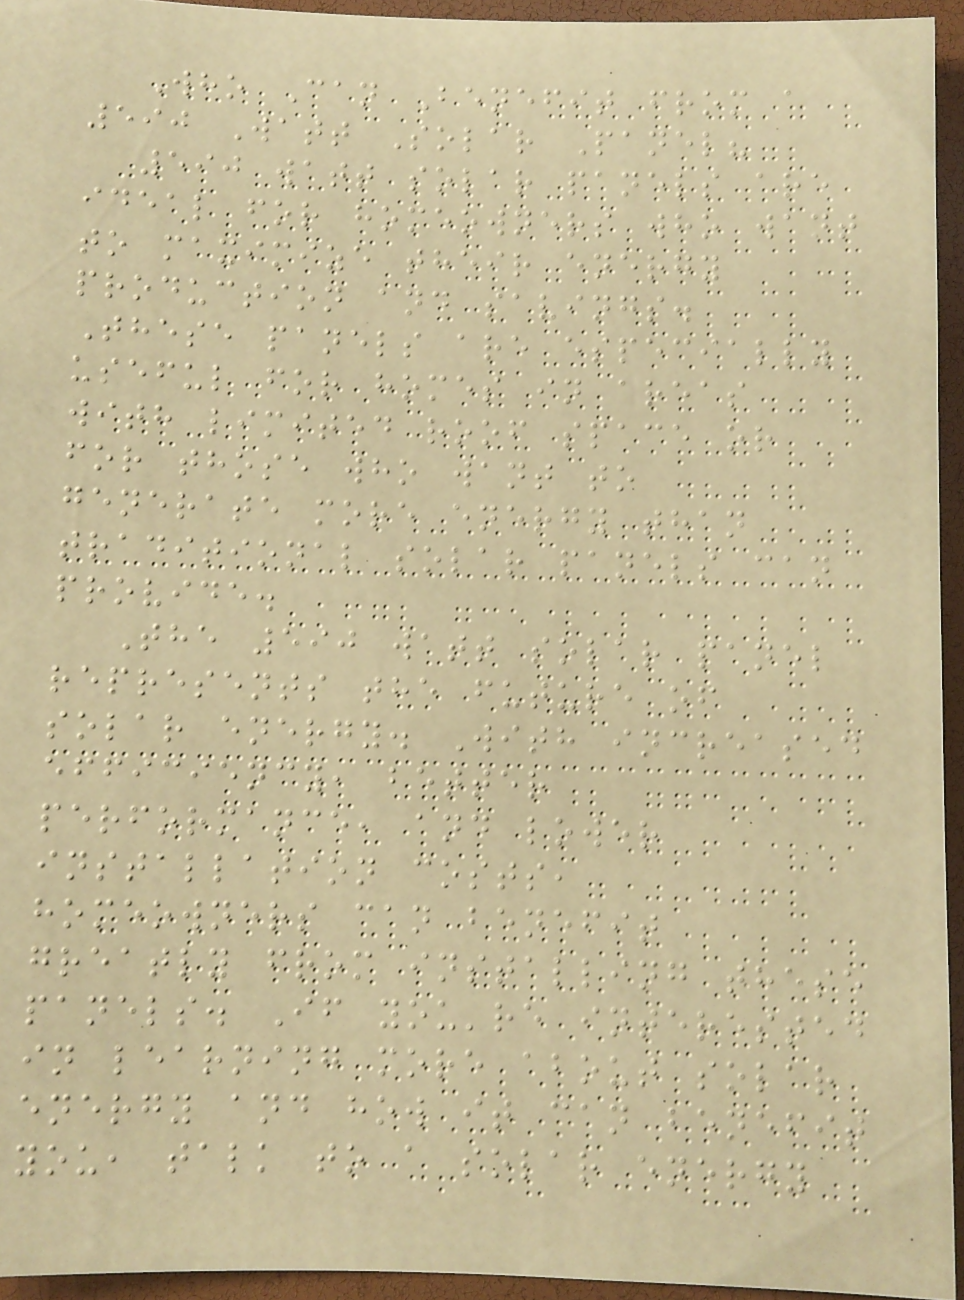Who Can Benefit from a
590 Watt Solar Panel?
590 watt solar panels are
ideal for homeowners who want
to maximize their energy
production and savings.
These panels are especially
useful for homes in areas
with limited roof space or
for those who want to
generate more energy than
traditional solar panels can
provide.
The 590 watt solar panel
represents the future of
solar energy. With increased
efficiency, better
performance, and lower
installation costs,
homeowners can benefit
greatly from installing these
panels. If you're interested
in learning more about solar
energy and how it can benefit
you, talk to a solar energy
